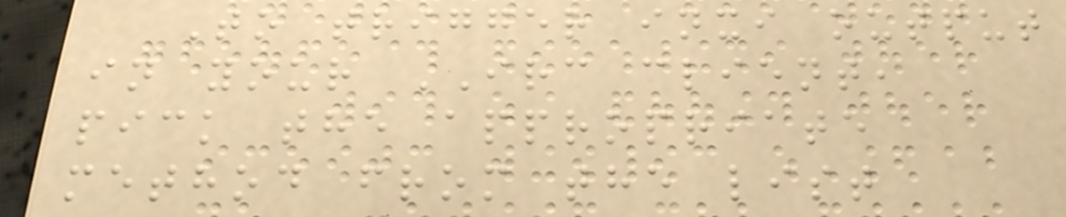To trigger inxi output
in your IRC client,
pick the appropriate
method from the list
